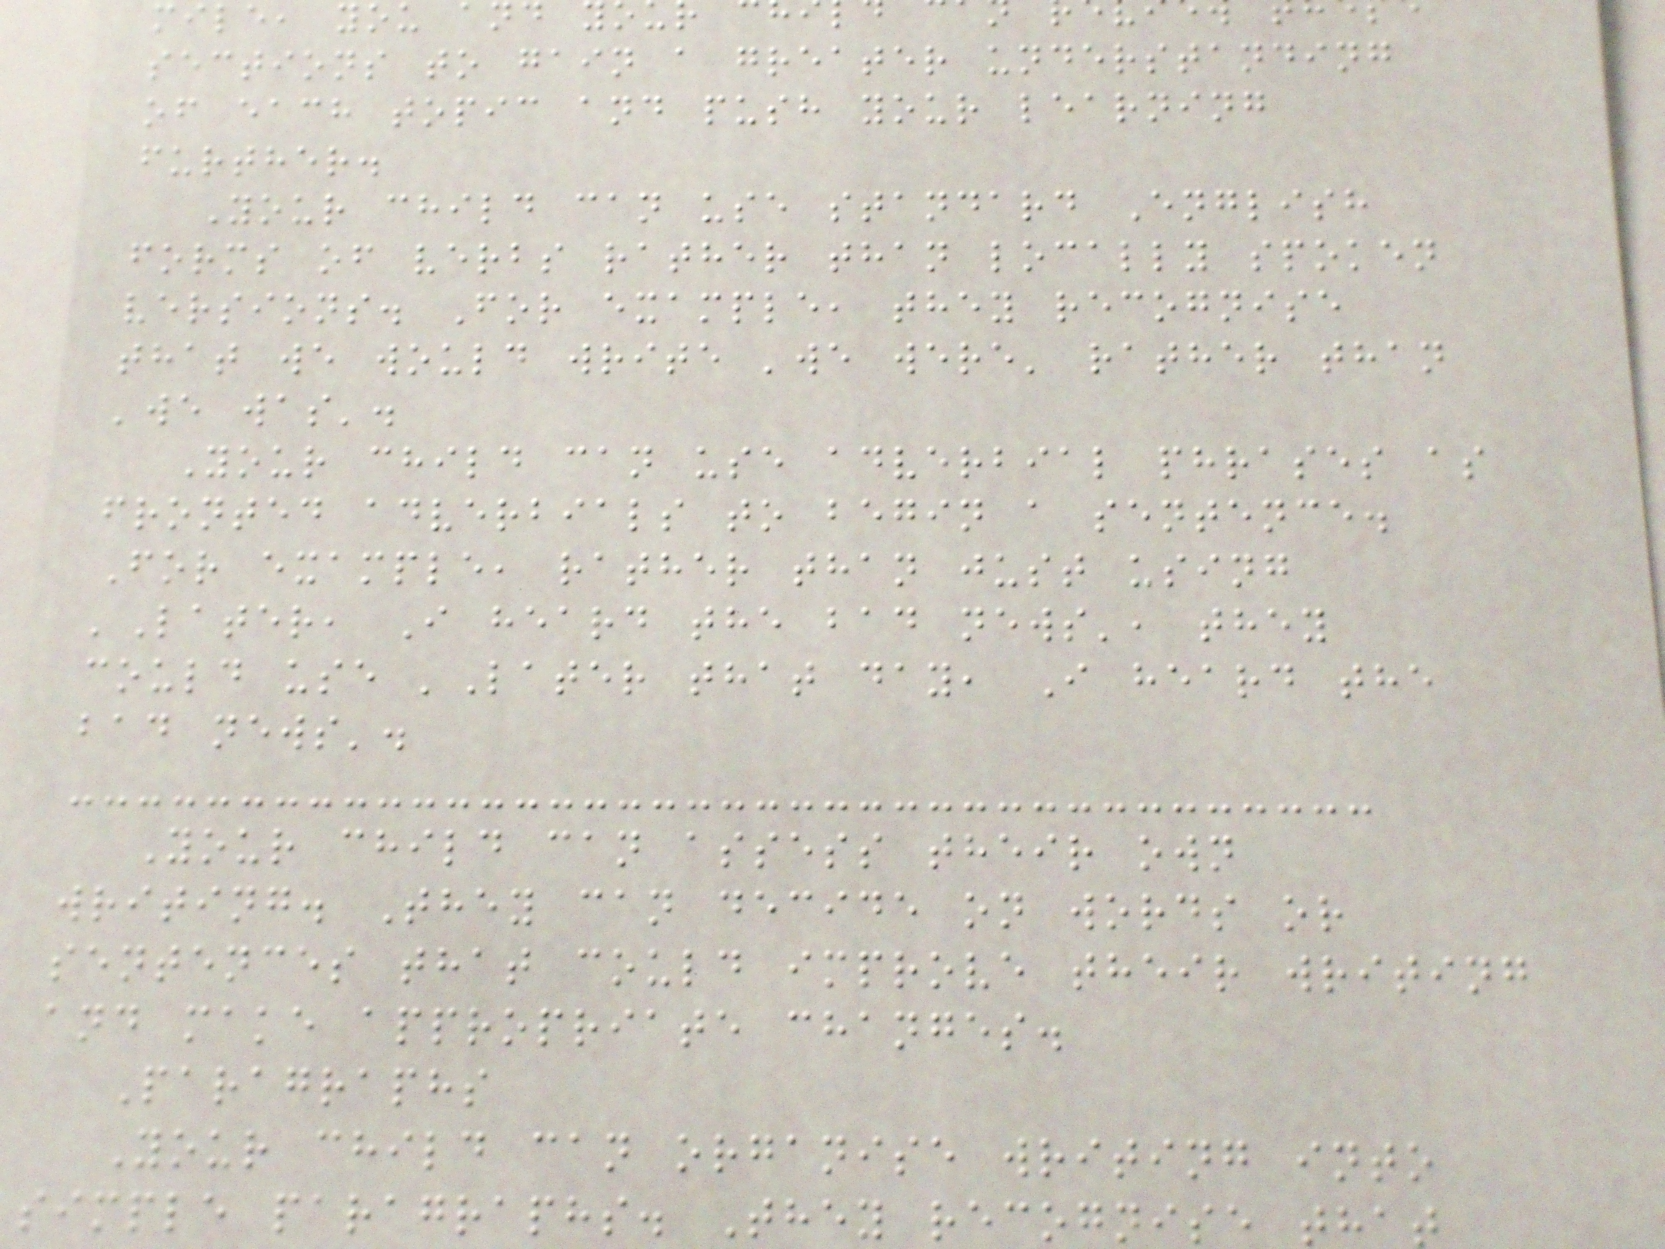mile, you and
sections to gain a greater understanding
of each topic and push your learning
further.
Your child can use standard English
forms of verbs rather than locally spoken
versions. For example, they recognise
that we would write 'we were' rather than
'we was'.
Your child can use adverbial phrases as
fronted adverbials to begin a sentence.
For example, rather than just using
'Later, I heard the bad news', they
could use 'Later that day, I heard the
bad news'.
Your child can assess their own
writing. They can decide on words or
sentences that could improve their writing
and make appropriate changes.
Paragraphs
Your child can organise writing into
simple paragraphs. They recognise that
